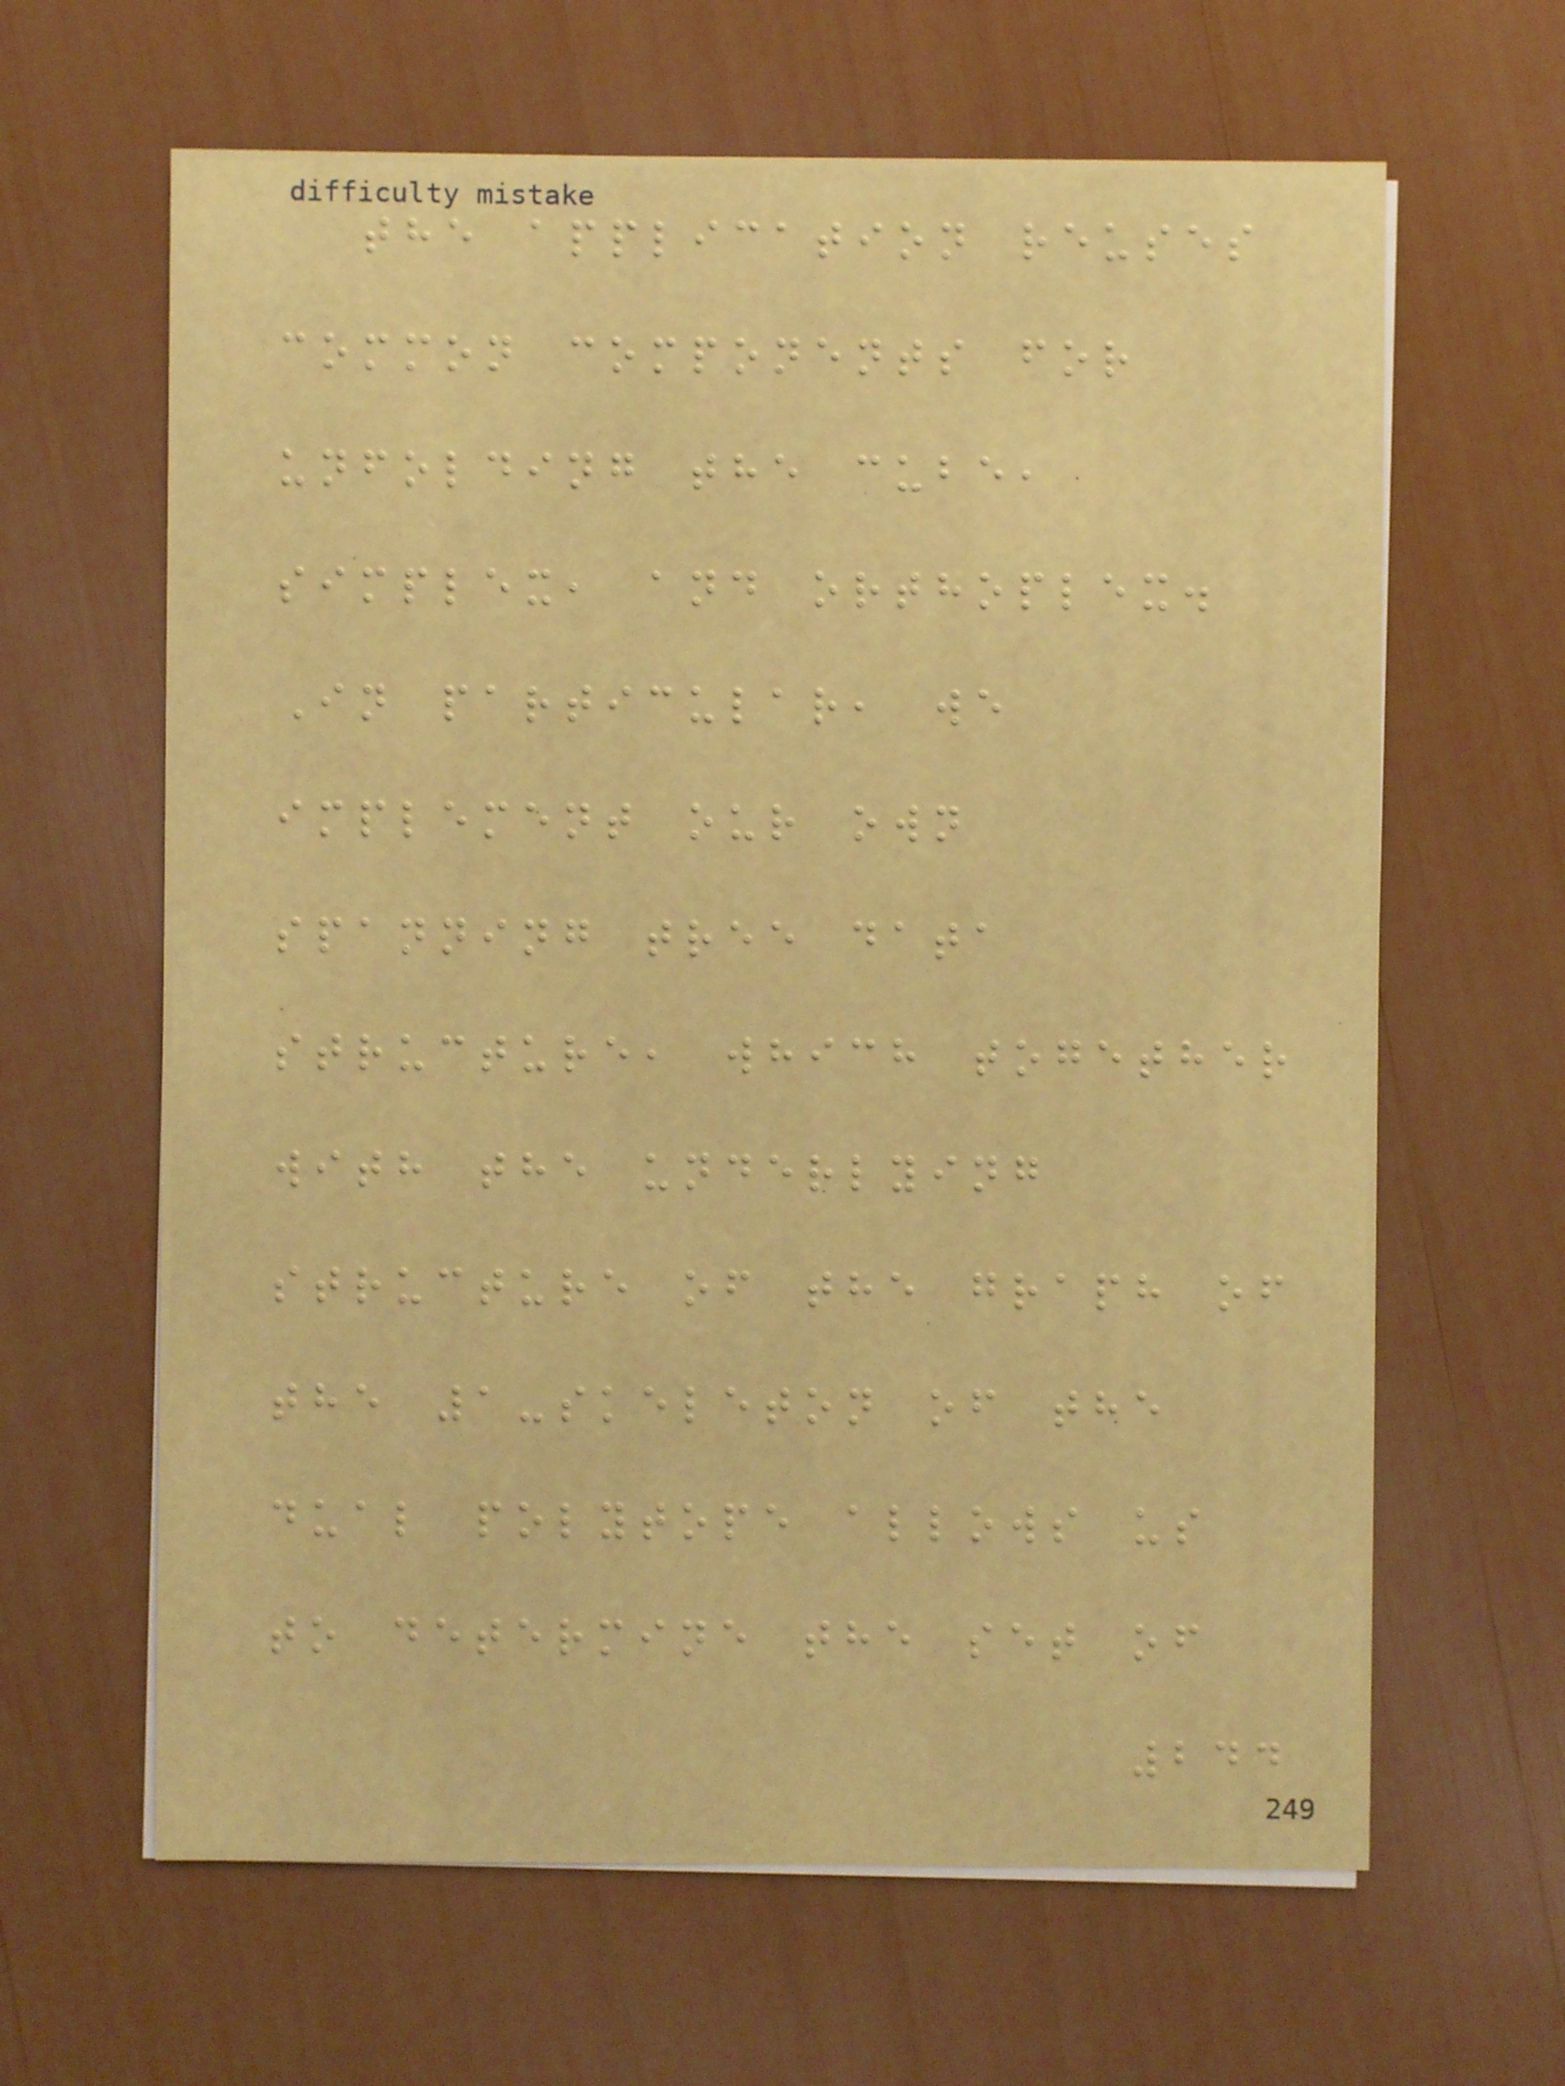the application reuses
common components for
unfolding the cube,
simplex, and orthoplex.
In particular, we
implement our own
spanning tree data
structure, which together
with the underlying
structure of the graph of
the 1-skeleton of the
dual polytope allows us
to determine the set of
244
